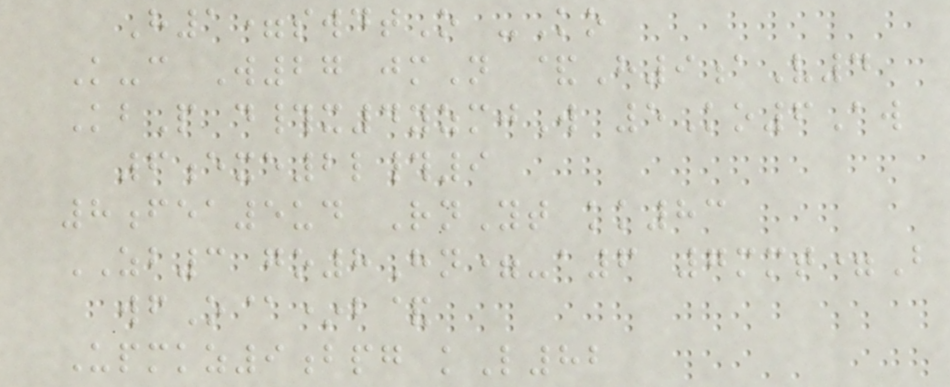H1=swdtO -Ko
K-c W27 jmN &H9aV4
KbP d#x4yzmjW 5Ko6Aw
6exe2l#9
8fea5ud RnYt kk83
ZB3 go8Hn=-a6 7mmt=B
wfO@*b&
Upmkz9bpg kL82
